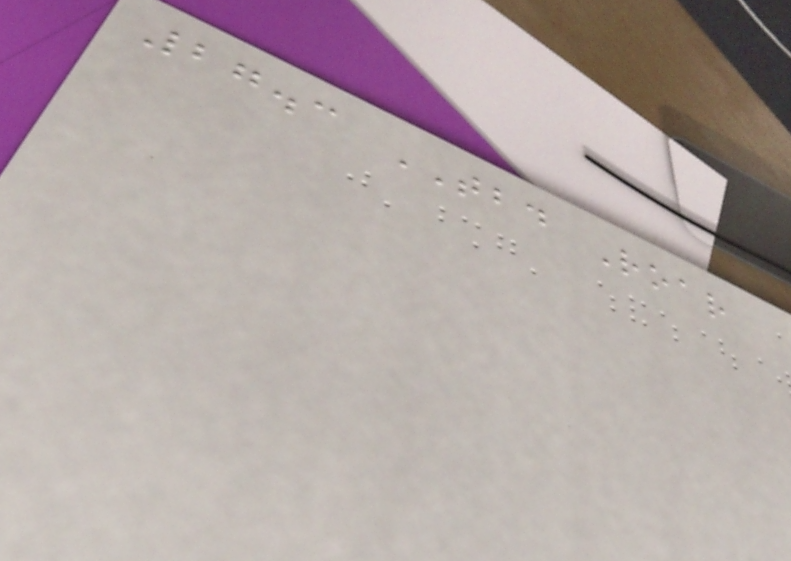27.3 TBD Roar
